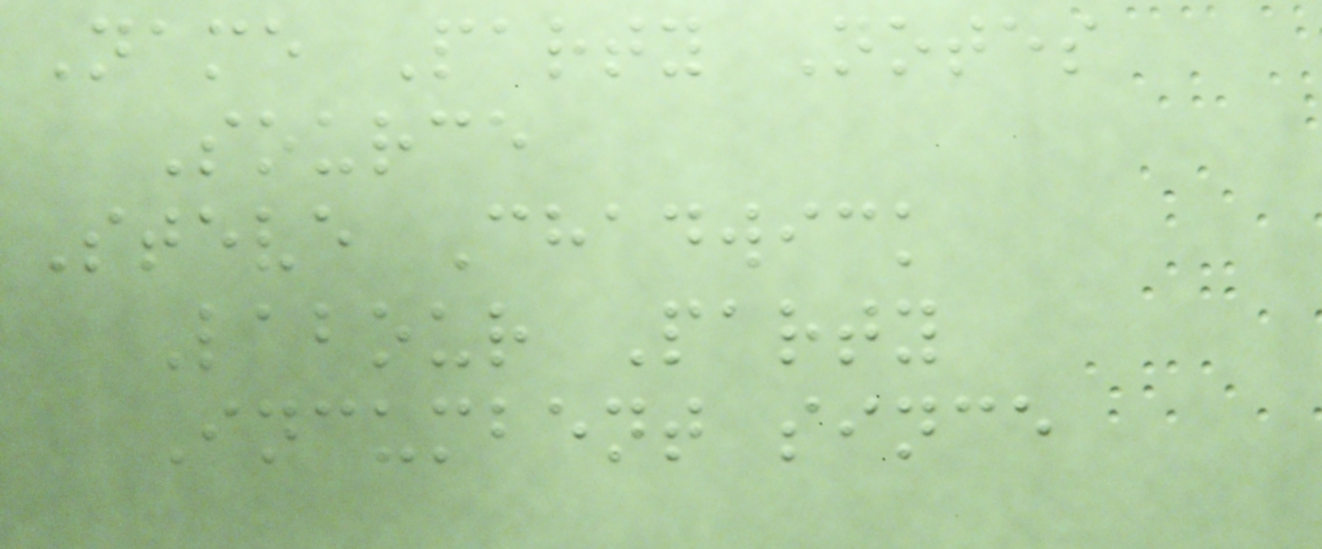Name Party Notes
Source
Steve Chadwick
Labour Party
Incumbent since
